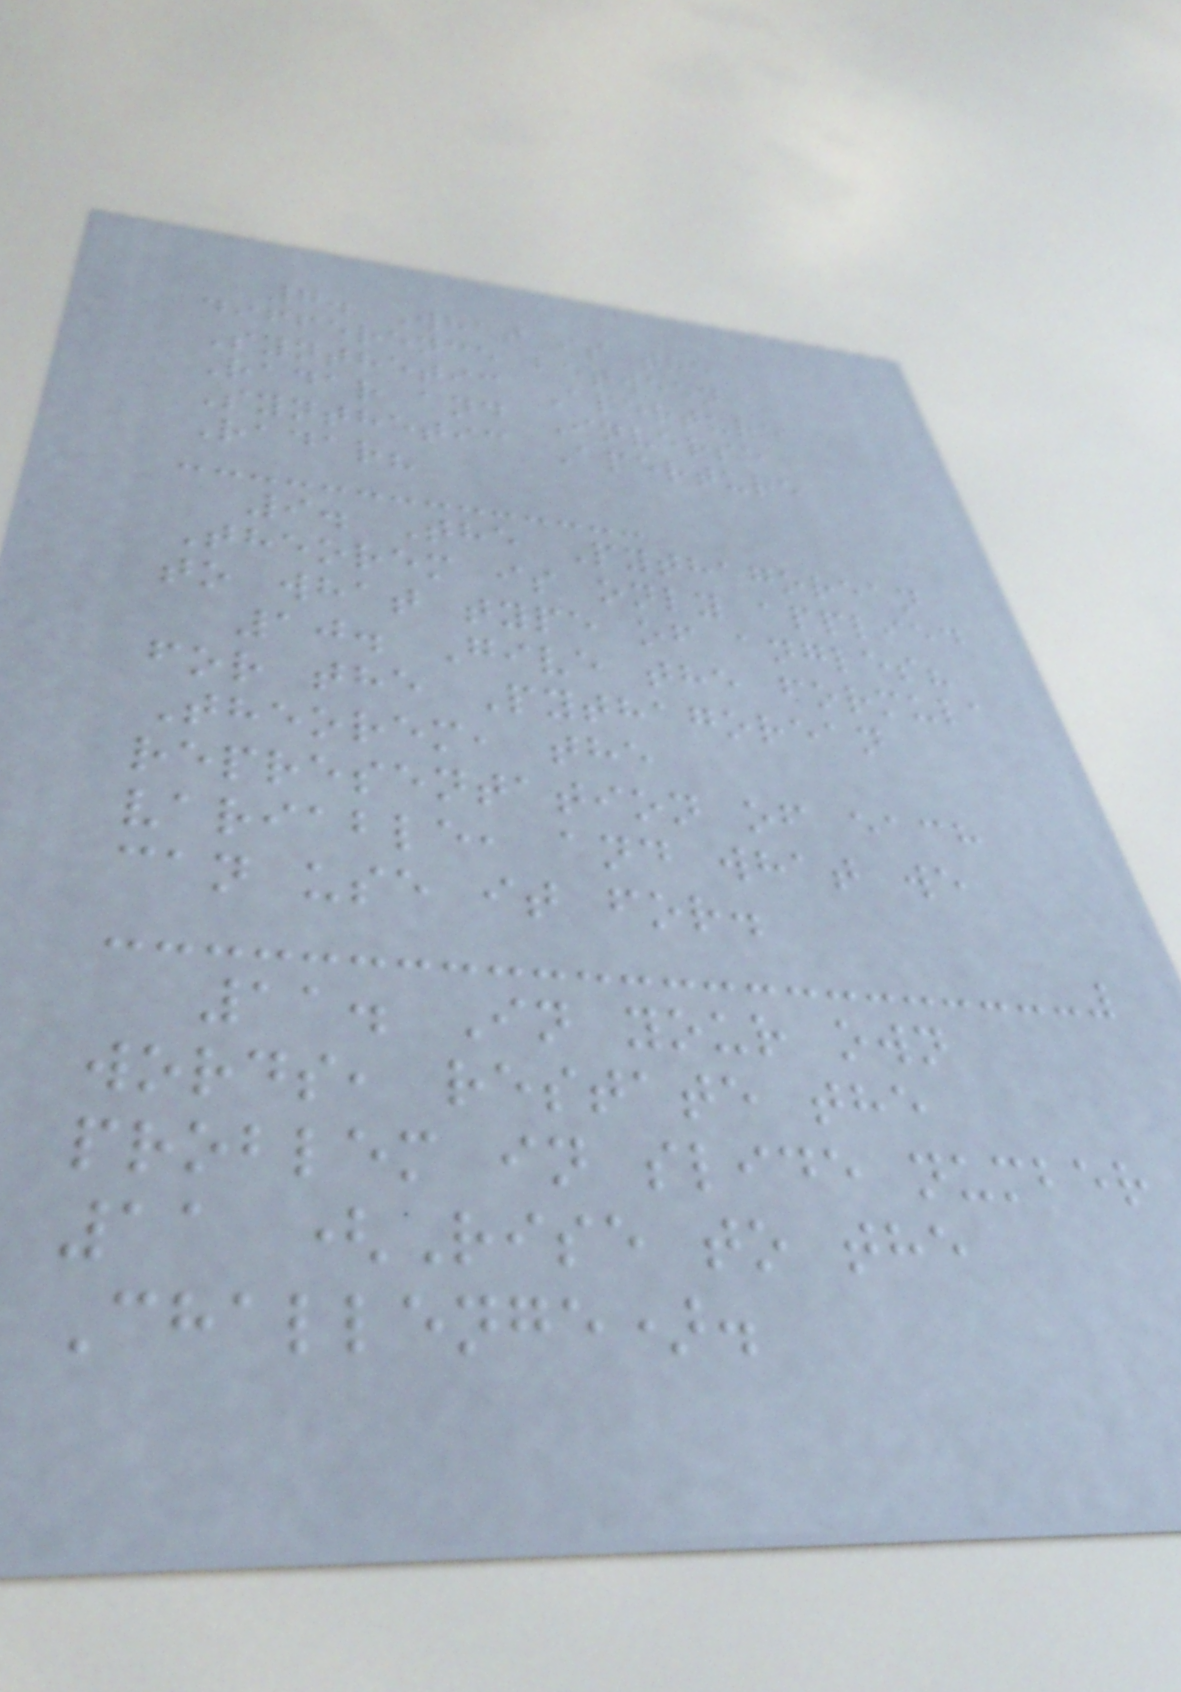7. What is the
difference between
Synthetic Aperture
Radar and Inverse
Synthetic Aperture
Radar?
9. The Pythagorean
Theorem is only applied
to what type of angles?
10. Give the formula
for the Pythagorean
Theorem, the
representation of each
variable, and what we
can use it for.
11. In your own
words, restate the
problem in slide number
11 (Rise to the
Challenge).
